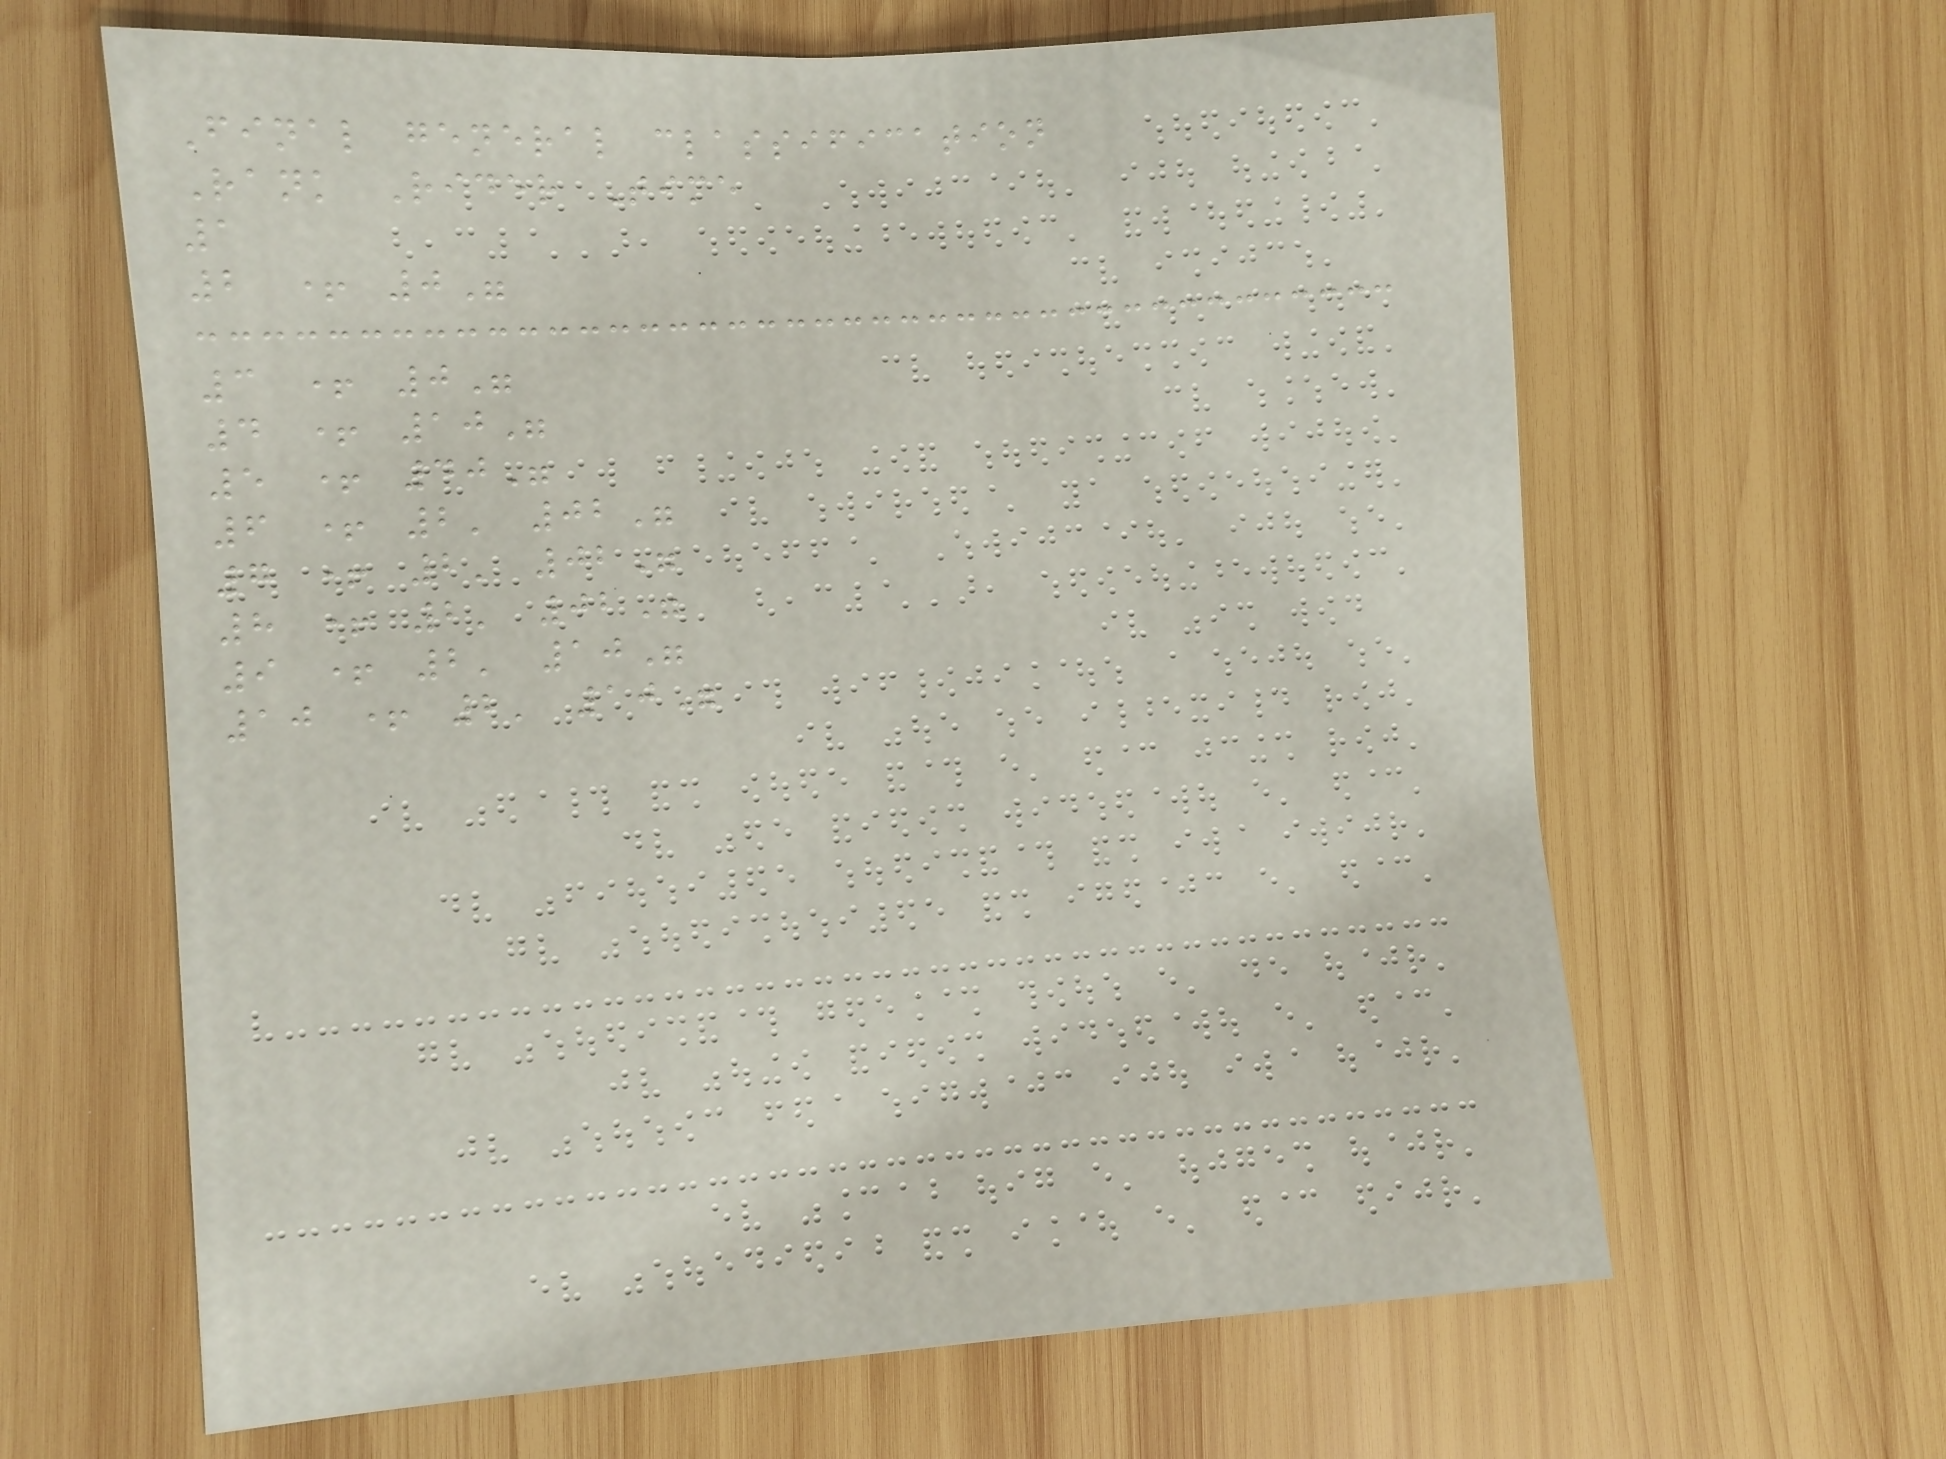Final general classification
Rank Rider Time
1
2 + 0"
3 + 0"
4 + 10"
5 + 40"
6 + 2' 02"
7 + 2' 02"
8 + 2' 02"
9 + 2' 10"
10 + 2' 10"
